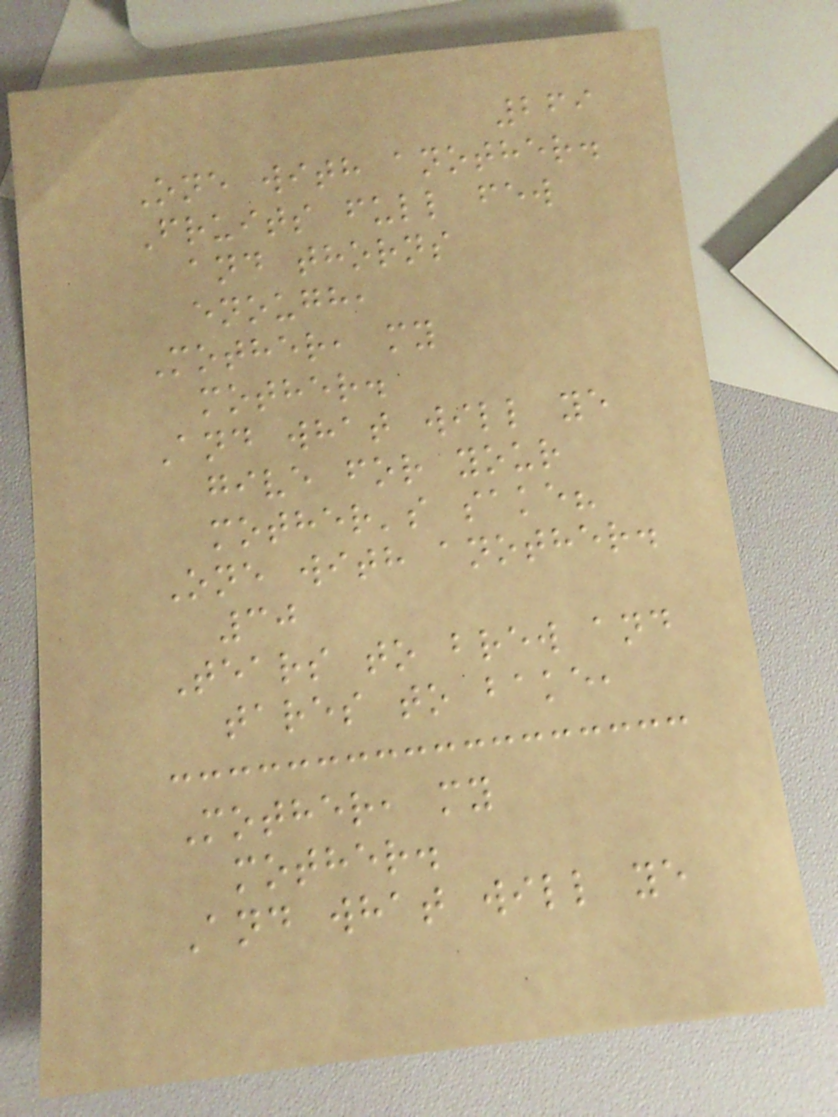269
One with another.
Fruits full few
and thorns
enough,
Mother, my
mother.
And what will ye
give for your
mother's sake?
One with another.
30
Tears to brew and
tares to bake,
Mother, my
mother.
And what will ye
